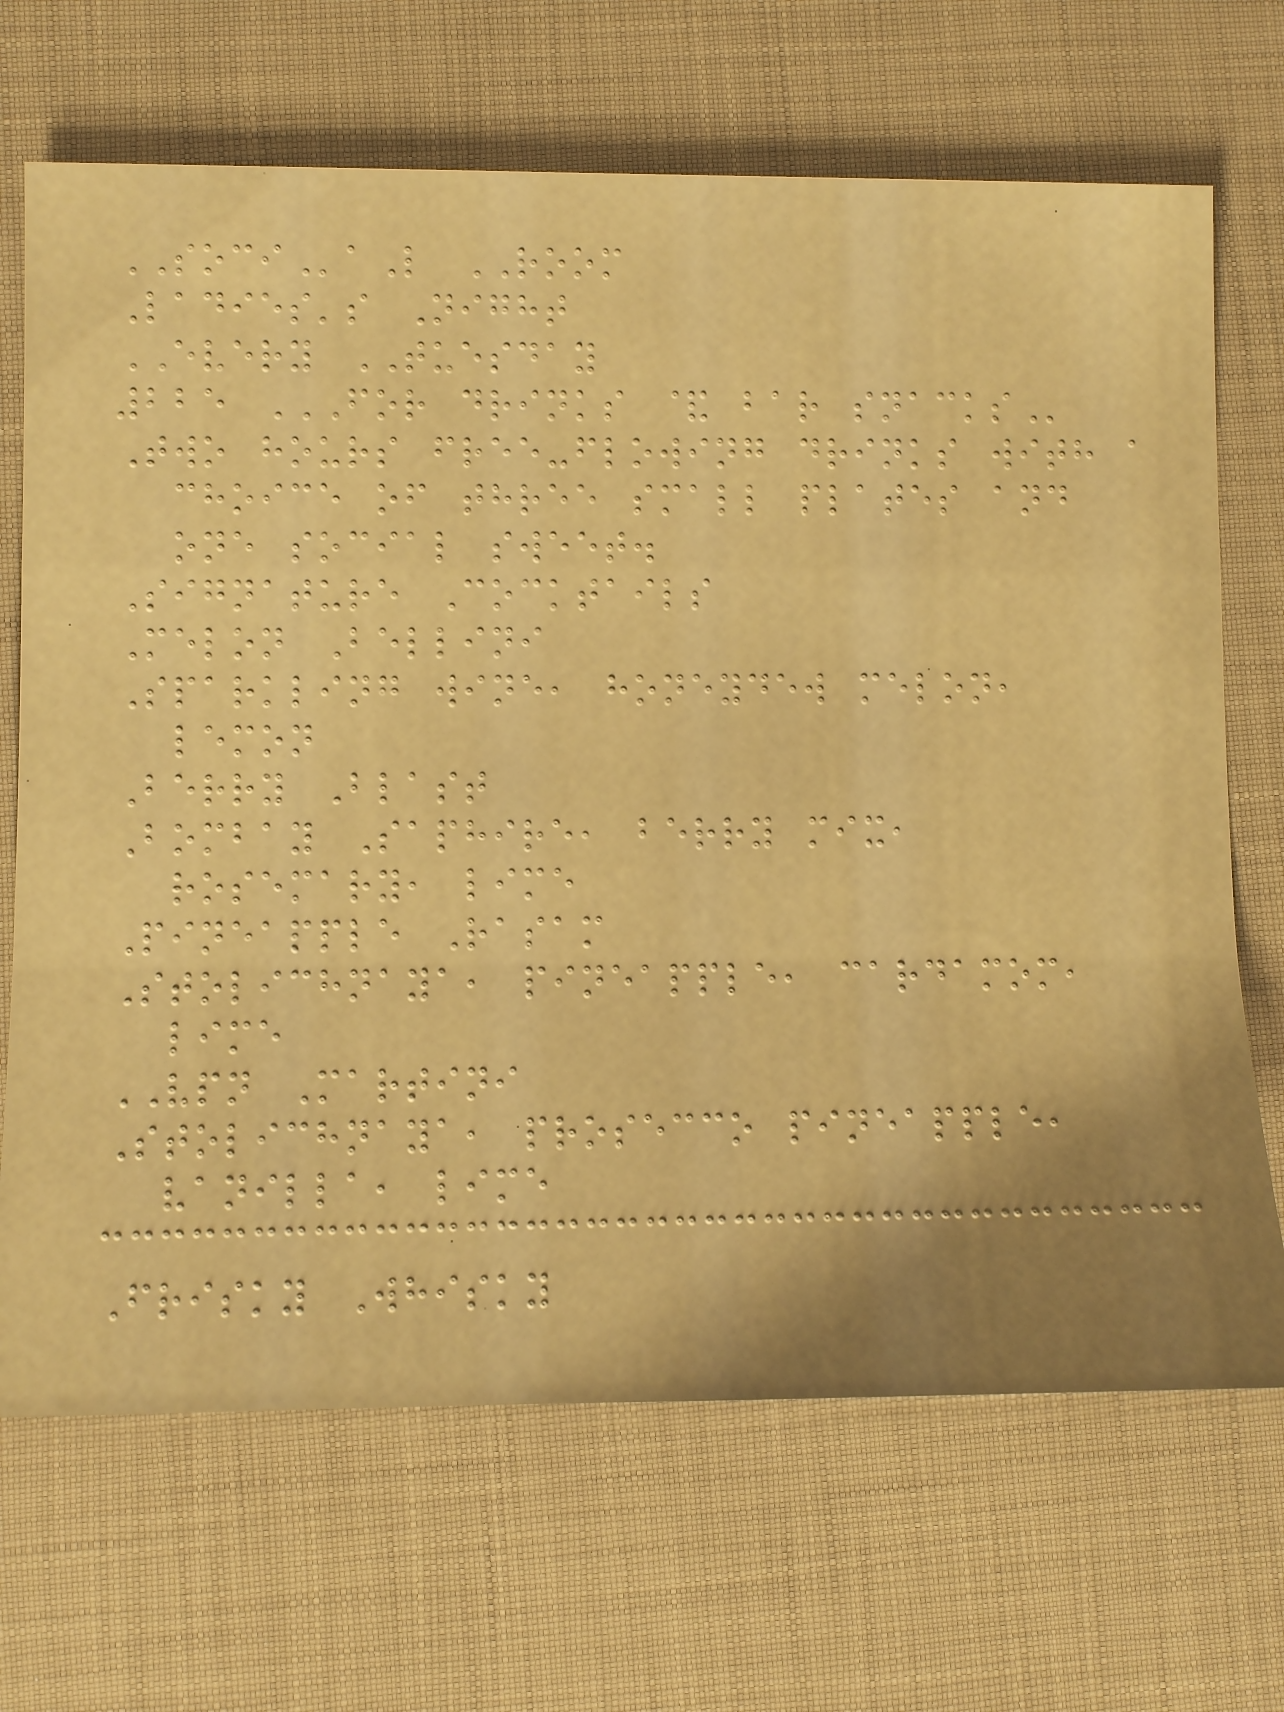SOCIaL ROOM
Ladies's Night
EVERY TUESDAY
225 FOR DRINKS & BAR SNACKS
Two hours free-flowing drinks with a
choice of three small plates and
one social sweet.
Signature Cocktails
Melon Bellini
Sparkling wine, honeydew melon,
lemon
Berry Blast
Bombay Saphire, berry mix,
rosemary, lime
Pineapple Rasam
Stolichnaya, pineapple, cardamom,
lime
VPN Martini
Stolichnaya, prosecco pineapple,
vanilla, lime
Frisky Whisky
